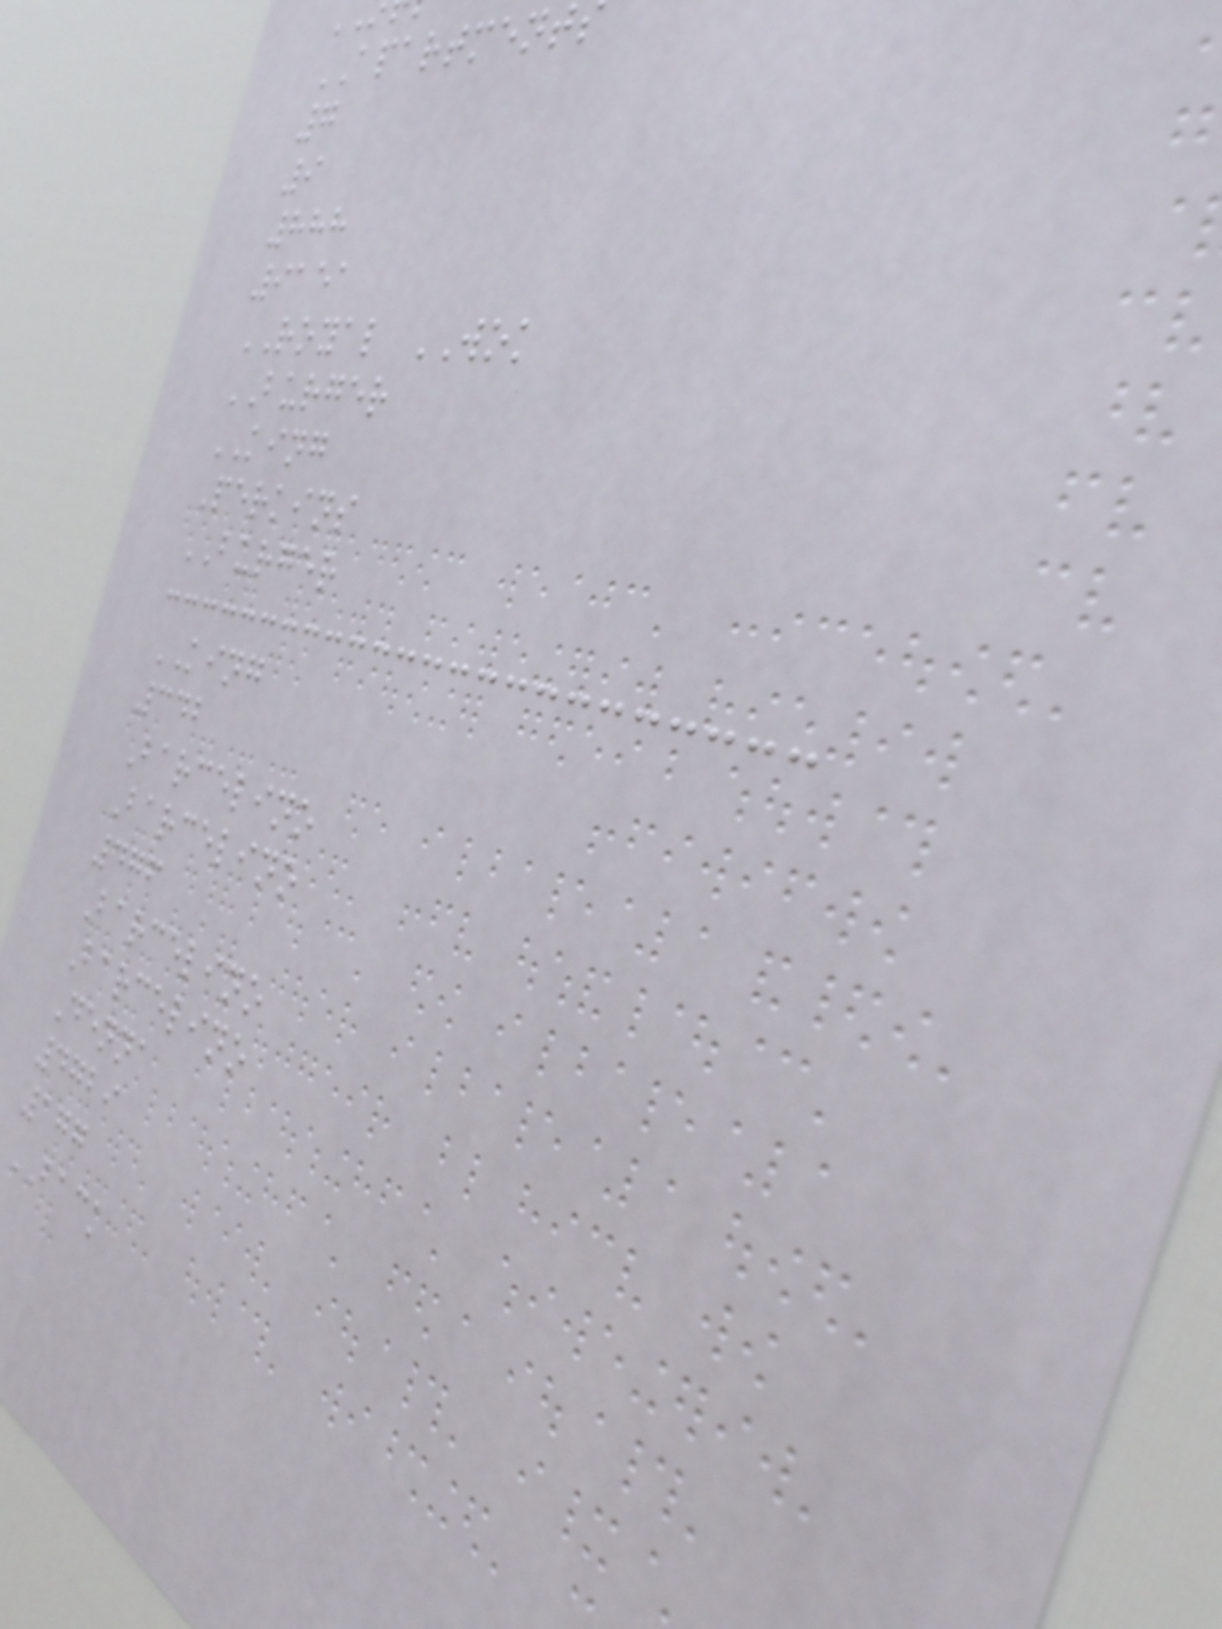APARTMENT
7
9
888
9151
ROYAL WOK
BURGER
KING
Perkins
BURGER
KING
342
Barcelino
Barcelino
476
Barcelino
Barcelino
Denna
4729
177
BACK
